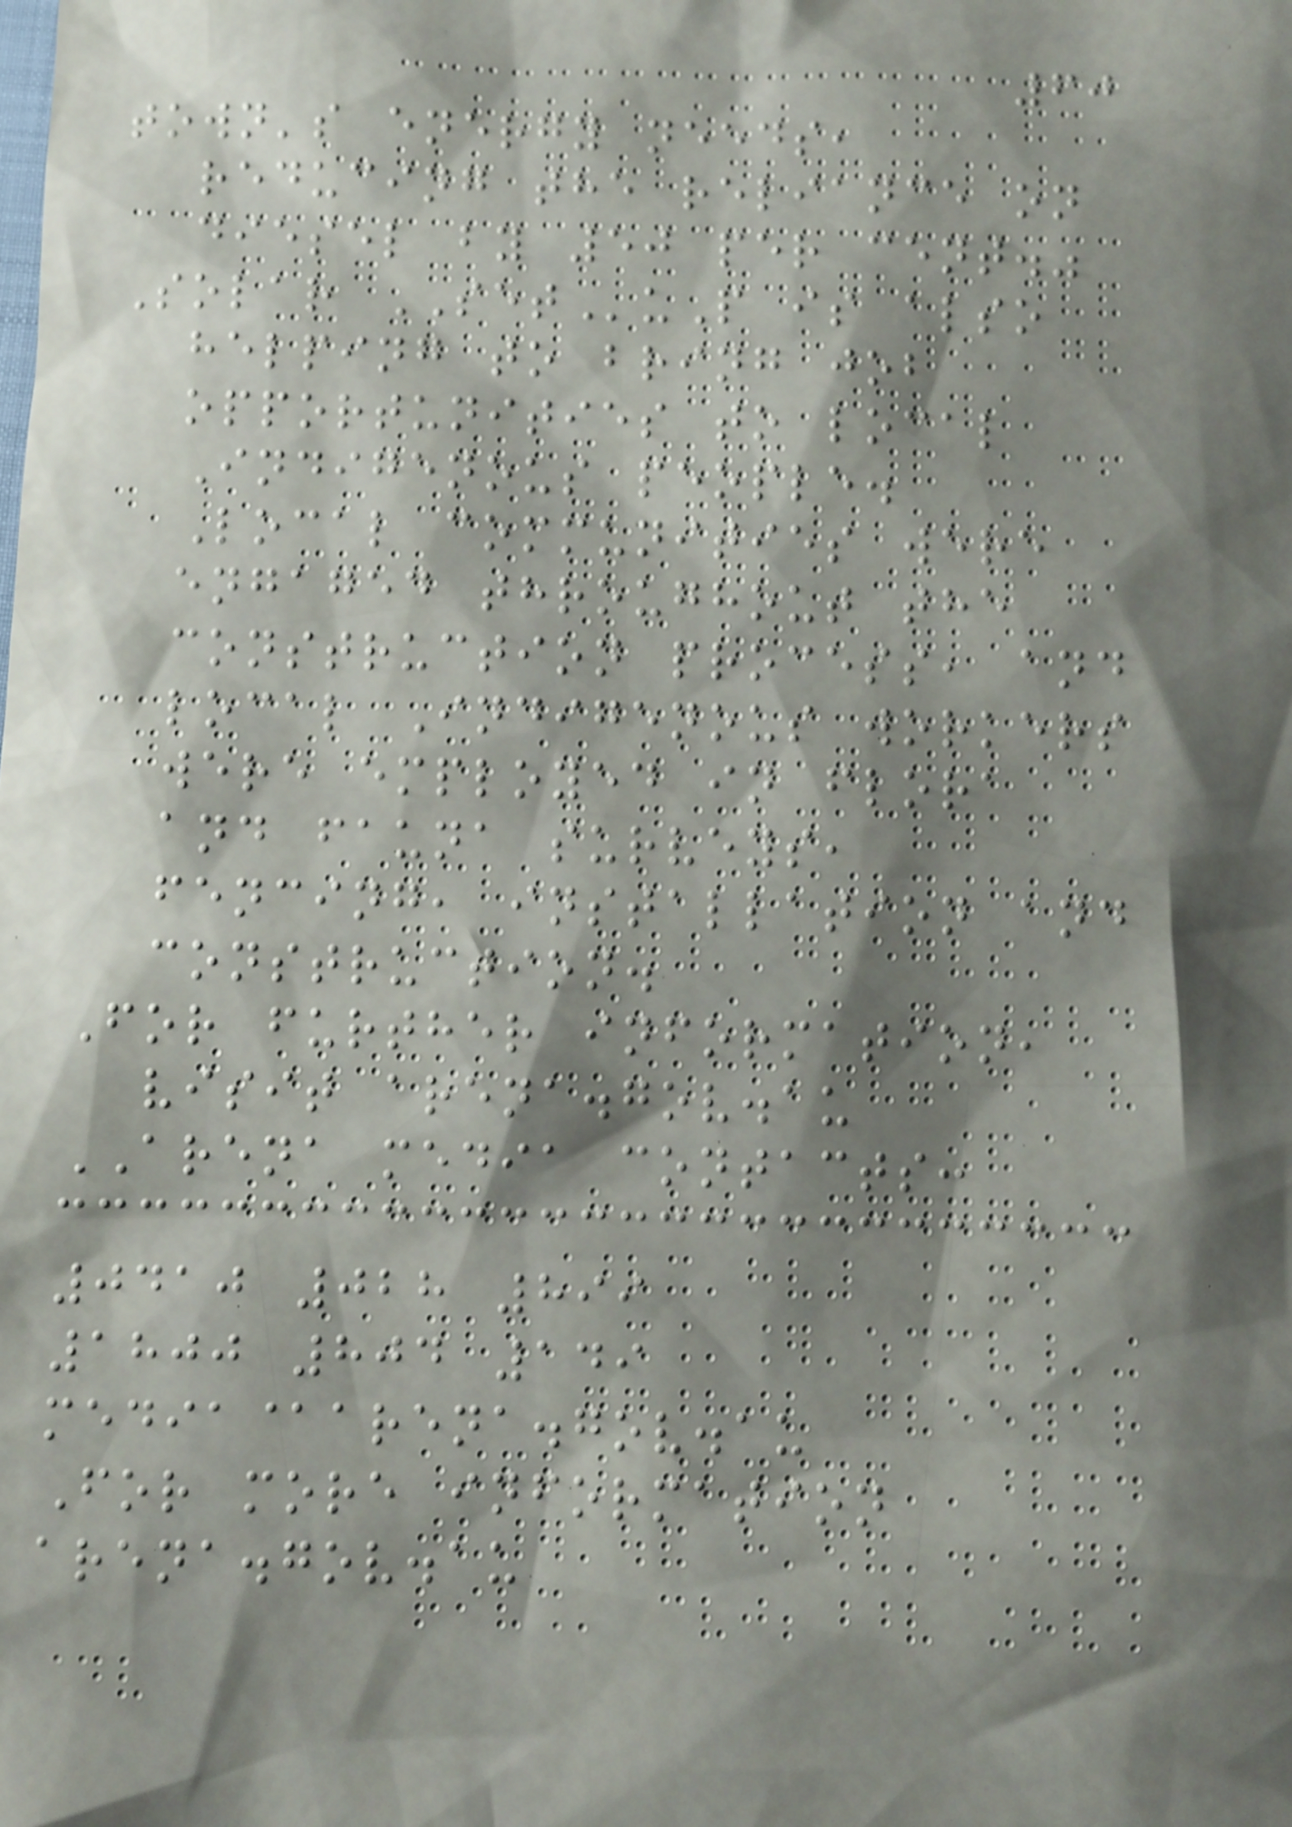60
town's energy needs,
reducing the reliance on
diesel by 50 per cent."
Solar SETuP is also
helping to bring job
opportunities to local
Indigenous people.
Local communities were
engaged throughout the
construction process, and
local Indigenous workers
were employed in flora
and fauna surveys,
fencing, installation and
construction.
For further information,
visit arena.gov.au
ARENA media contacts:
0410 028 899
1800 804 149
media@arena.gov.au
For more information
arena.gov.au
